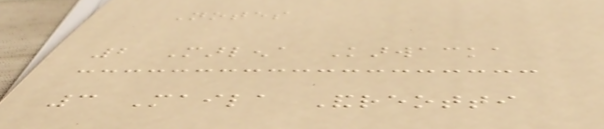Notes
2 Marlena Karwacka
3 Maila Andreotti
